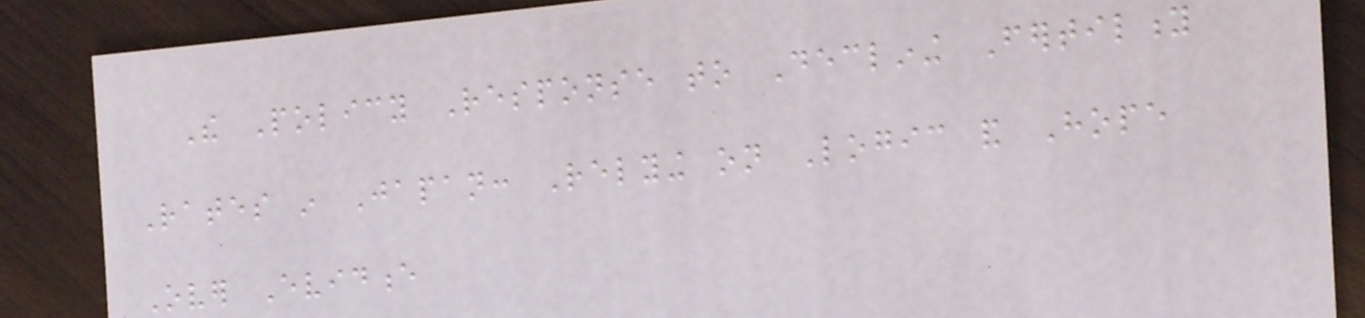The Policy Response to Declining Fertility
Rates in Japan: Relying on Logic and Hope
Over Evidence
